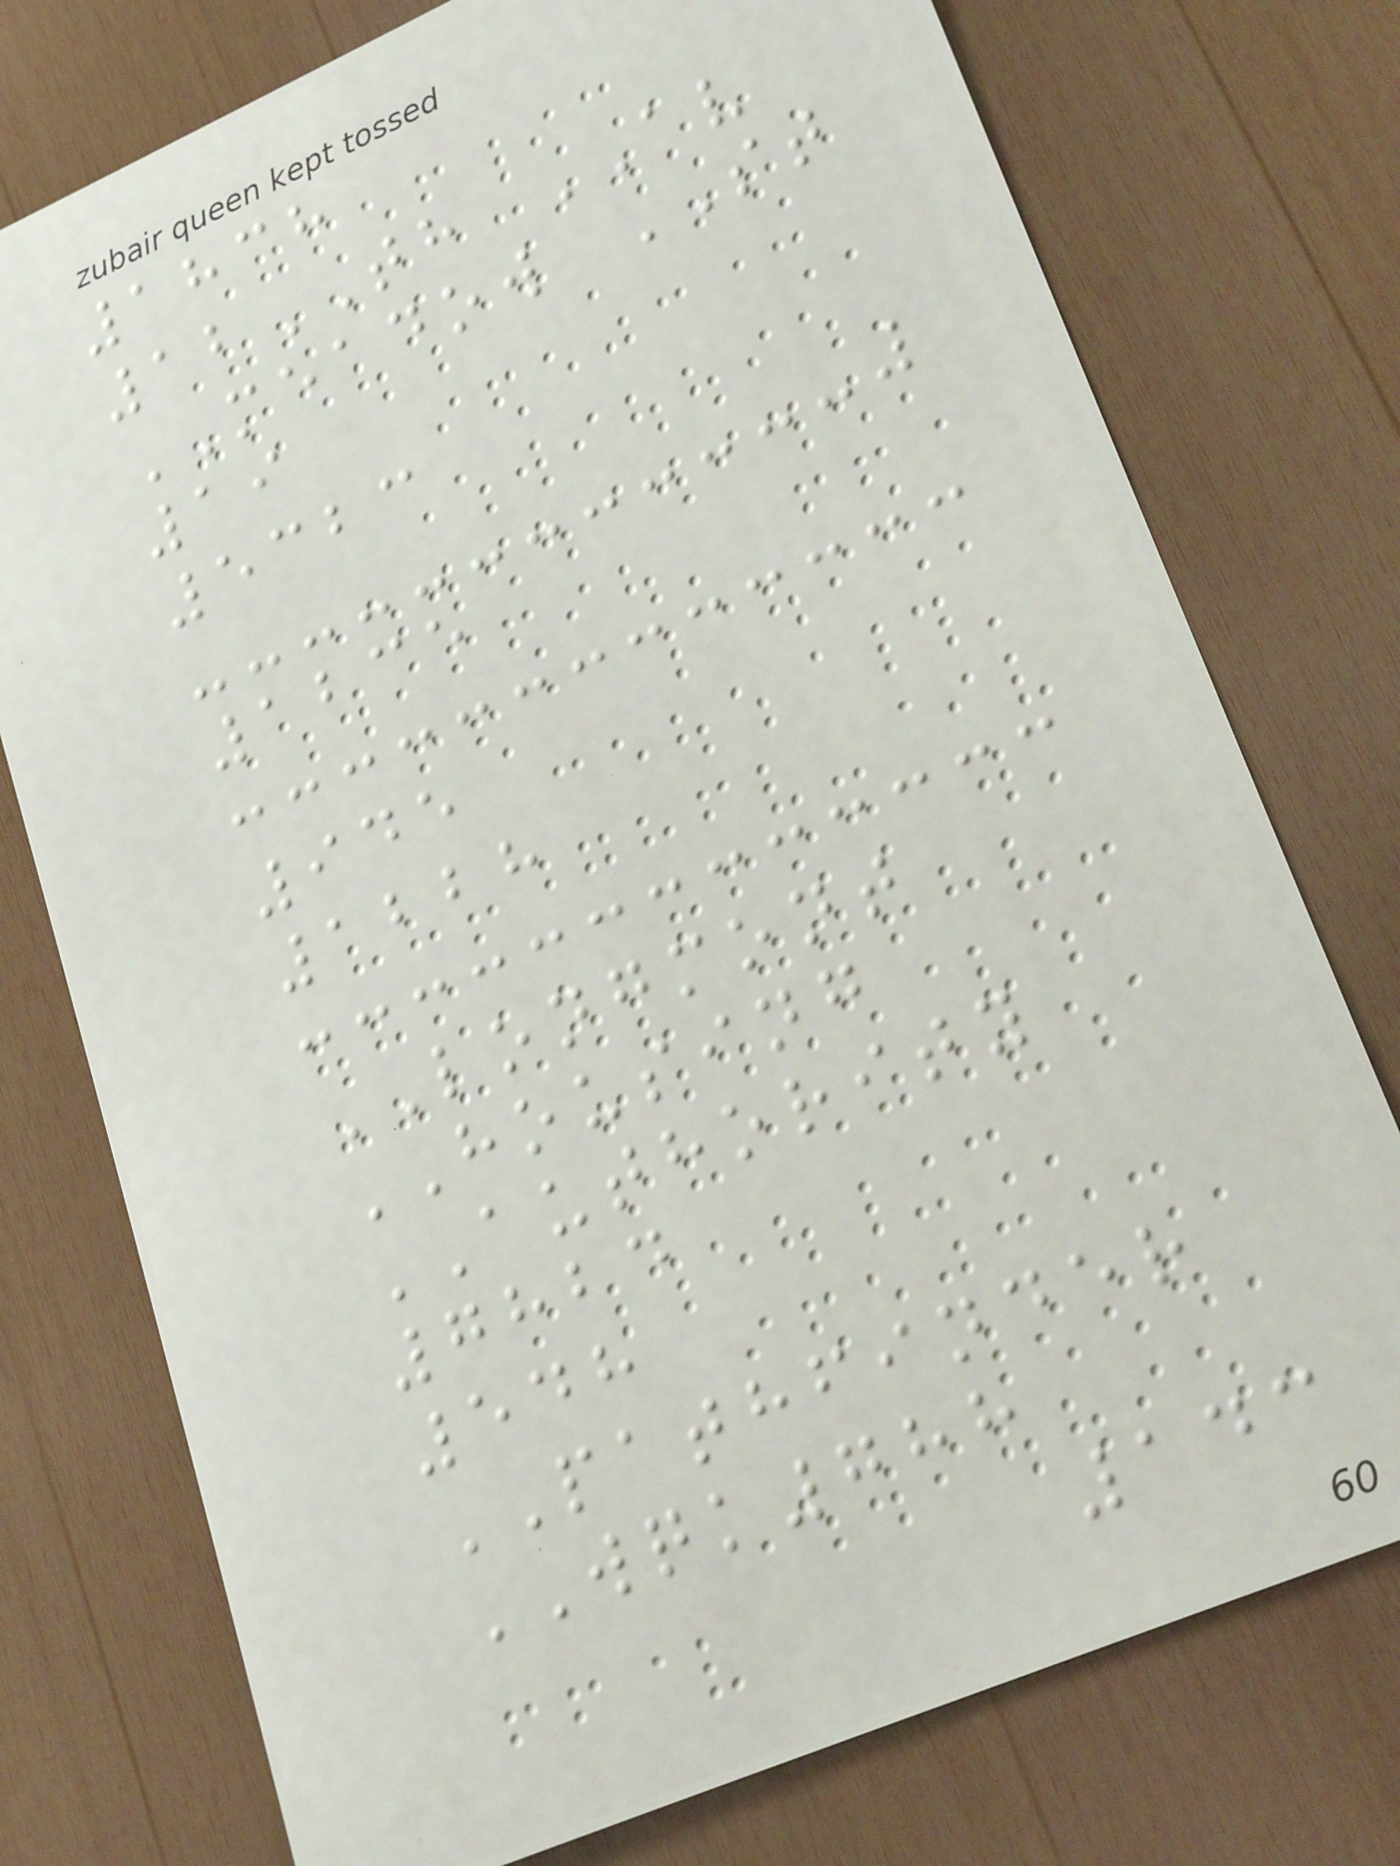1838
12TH AV
MEADOW ST
19
5323
1235
945
1228
LONGMONT
HOUSING
AUTHORITY
7824
548
PATHFINDER
WQK788
143
